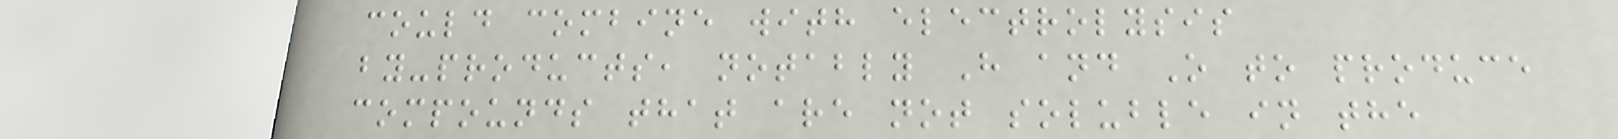could combine with electrolysis
by-products, notably H and O to produce
compounds that are not soluble in the
